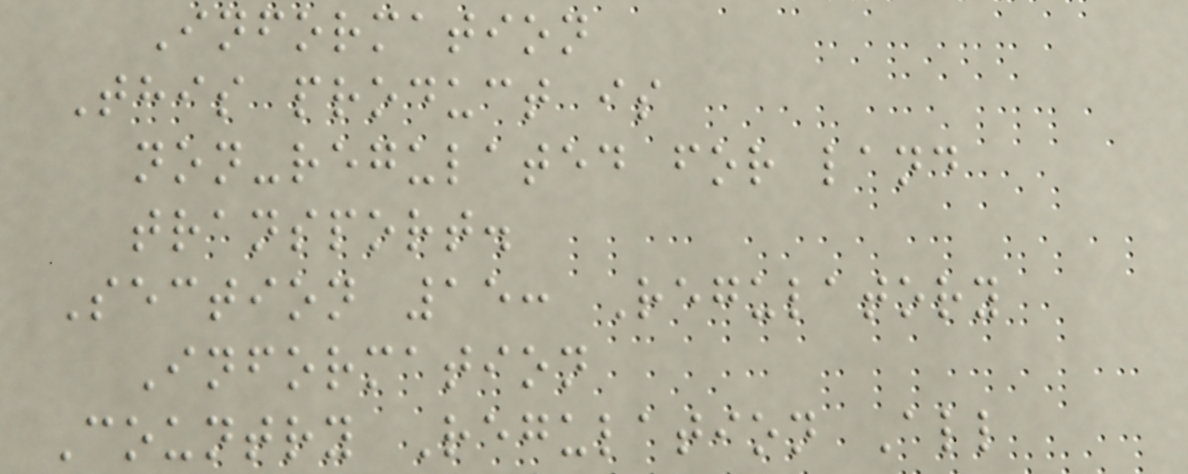Information
This product is
non-regulated for land
transport.
Section 15: Regulatory
Information
Country Regulation All
